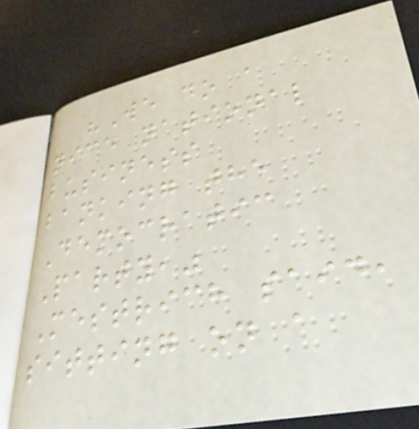"We do a
nice national
business
banking the
Democratic
Party,"
Mestrich said,
sitting on a
